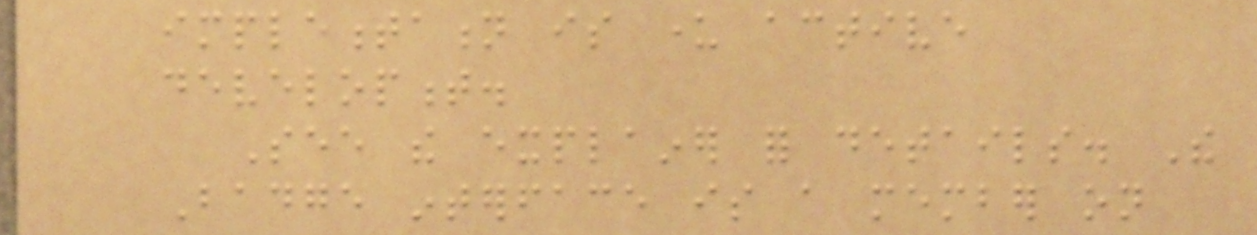implementation is under active
development.
See the explainer for details. The
Badge interface is a member on
